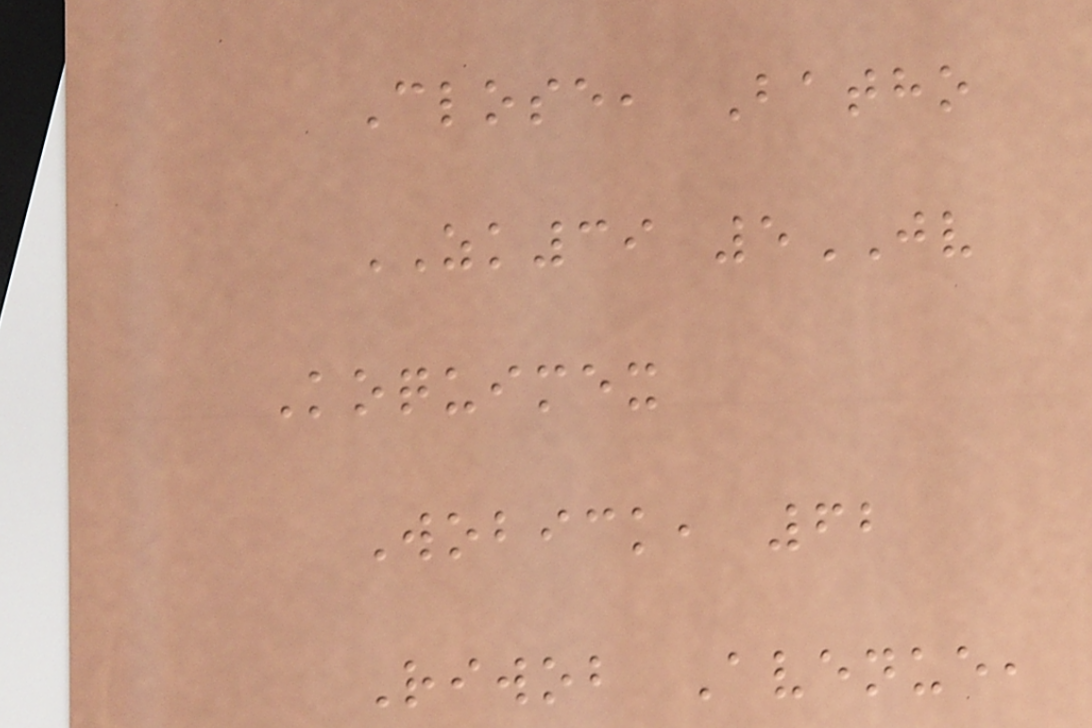Close, Batho
ZK39 5JV
Koquimex
Wobick, 62
Riwob Avenue,
